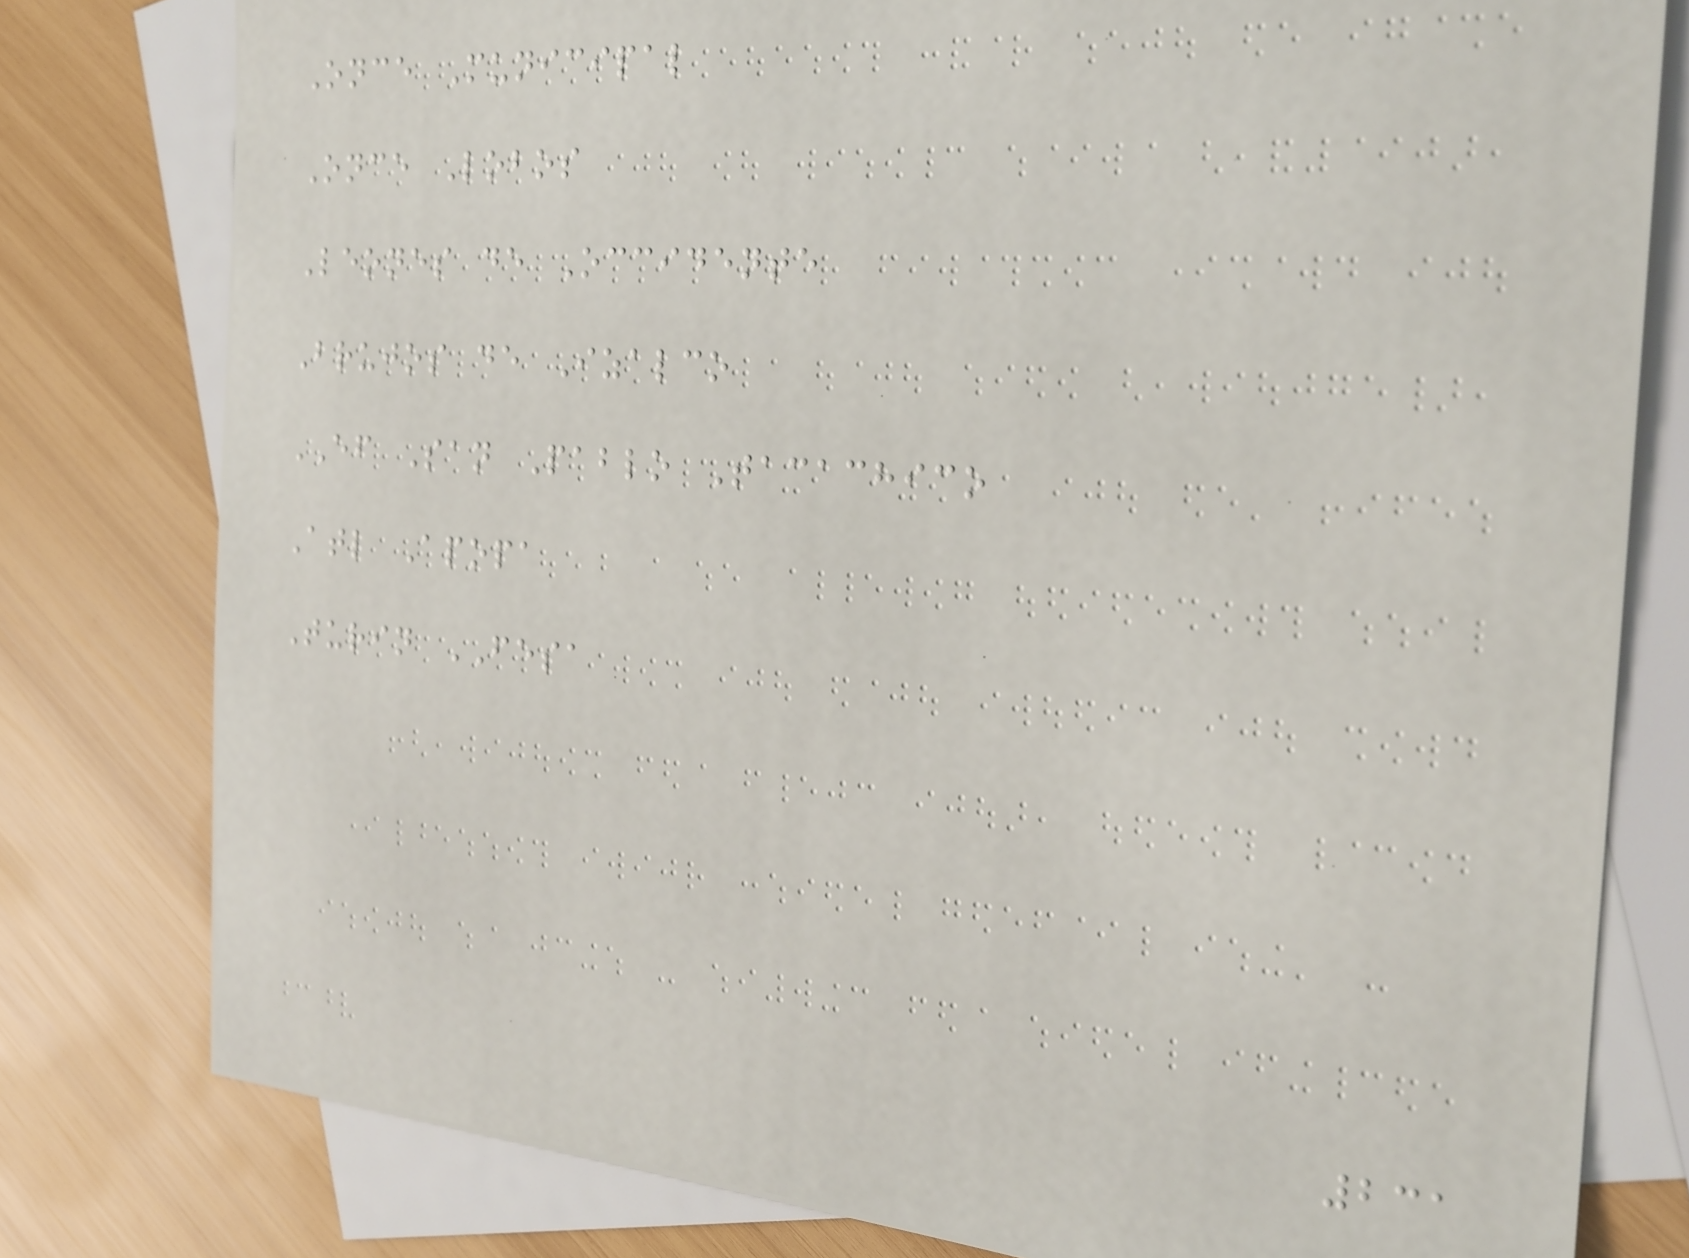Once Municipal
Once Lobos
Leones de Occidente
Brujos de Izalco
EF San Pablo Tacachico
Atl Apopa
Turin FESA
231
